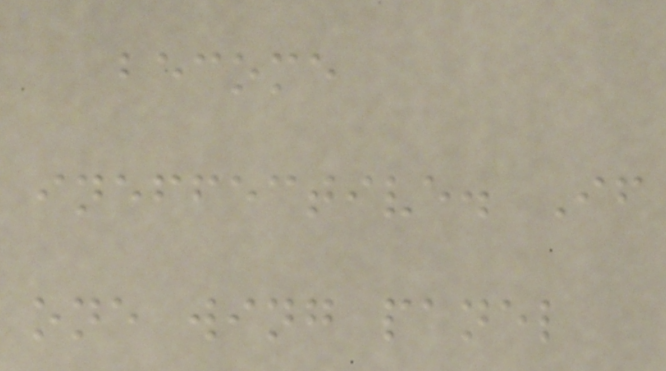become
ineffective. If
one wing panel
